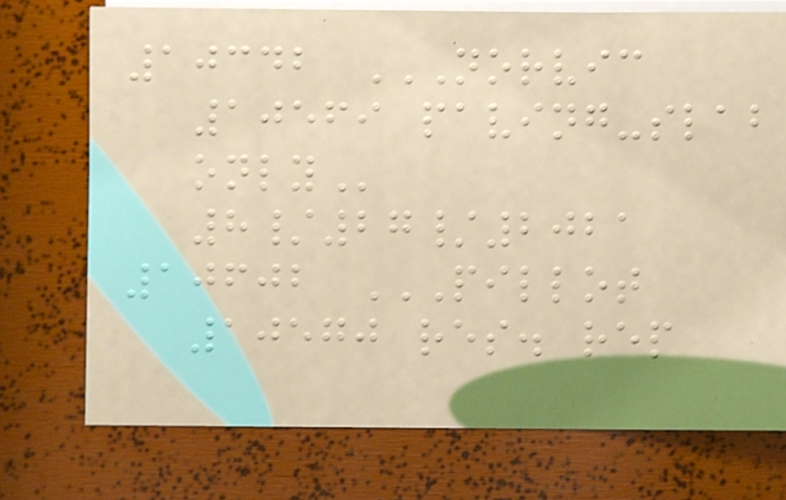10342 NORVIC
10569 PAVING-SLAB
ONLY
8/27/2021
10602 PILLOT
10570 RES. REP
